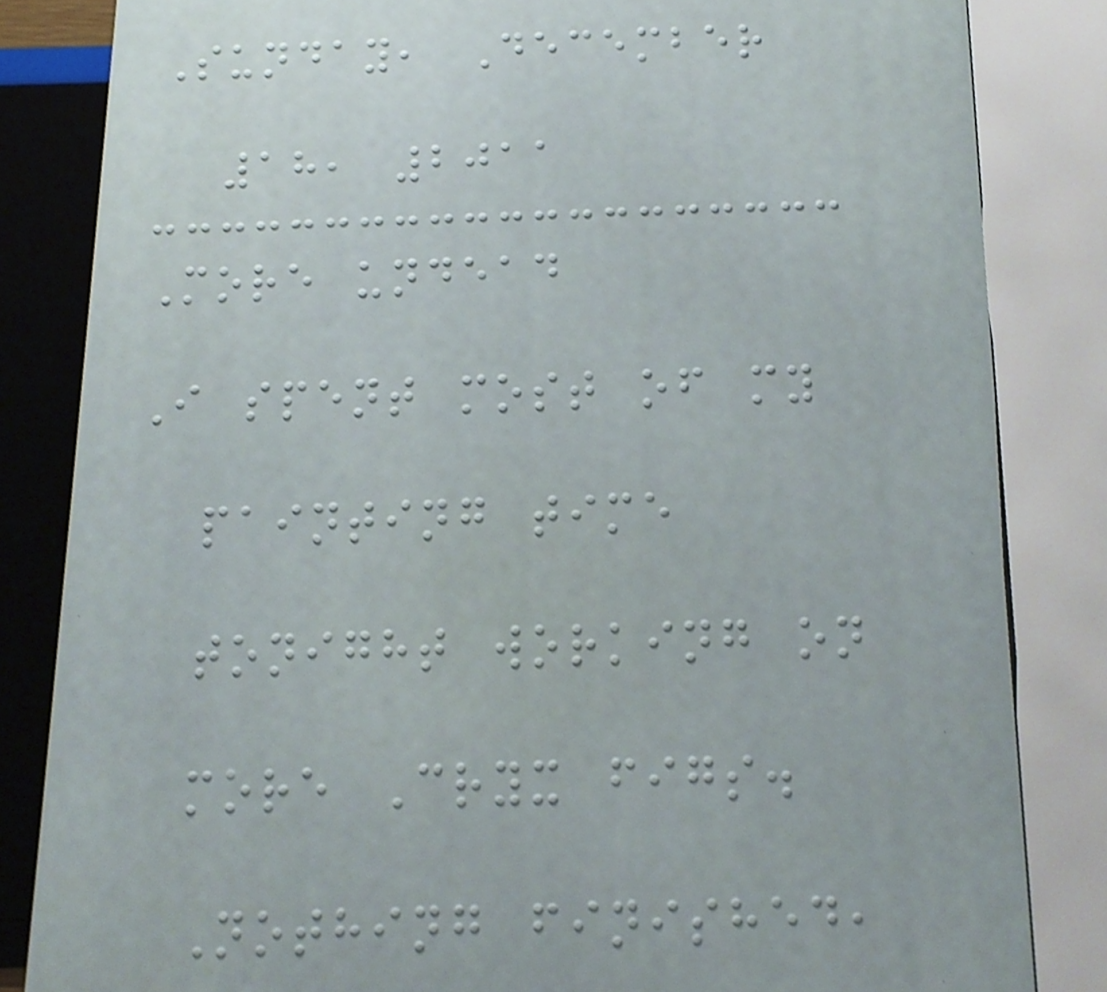Sunday, December
18, 2011
More undead
I spent most of my
painting time
tonight working on
more Cryx figs.
Nothing finished,
